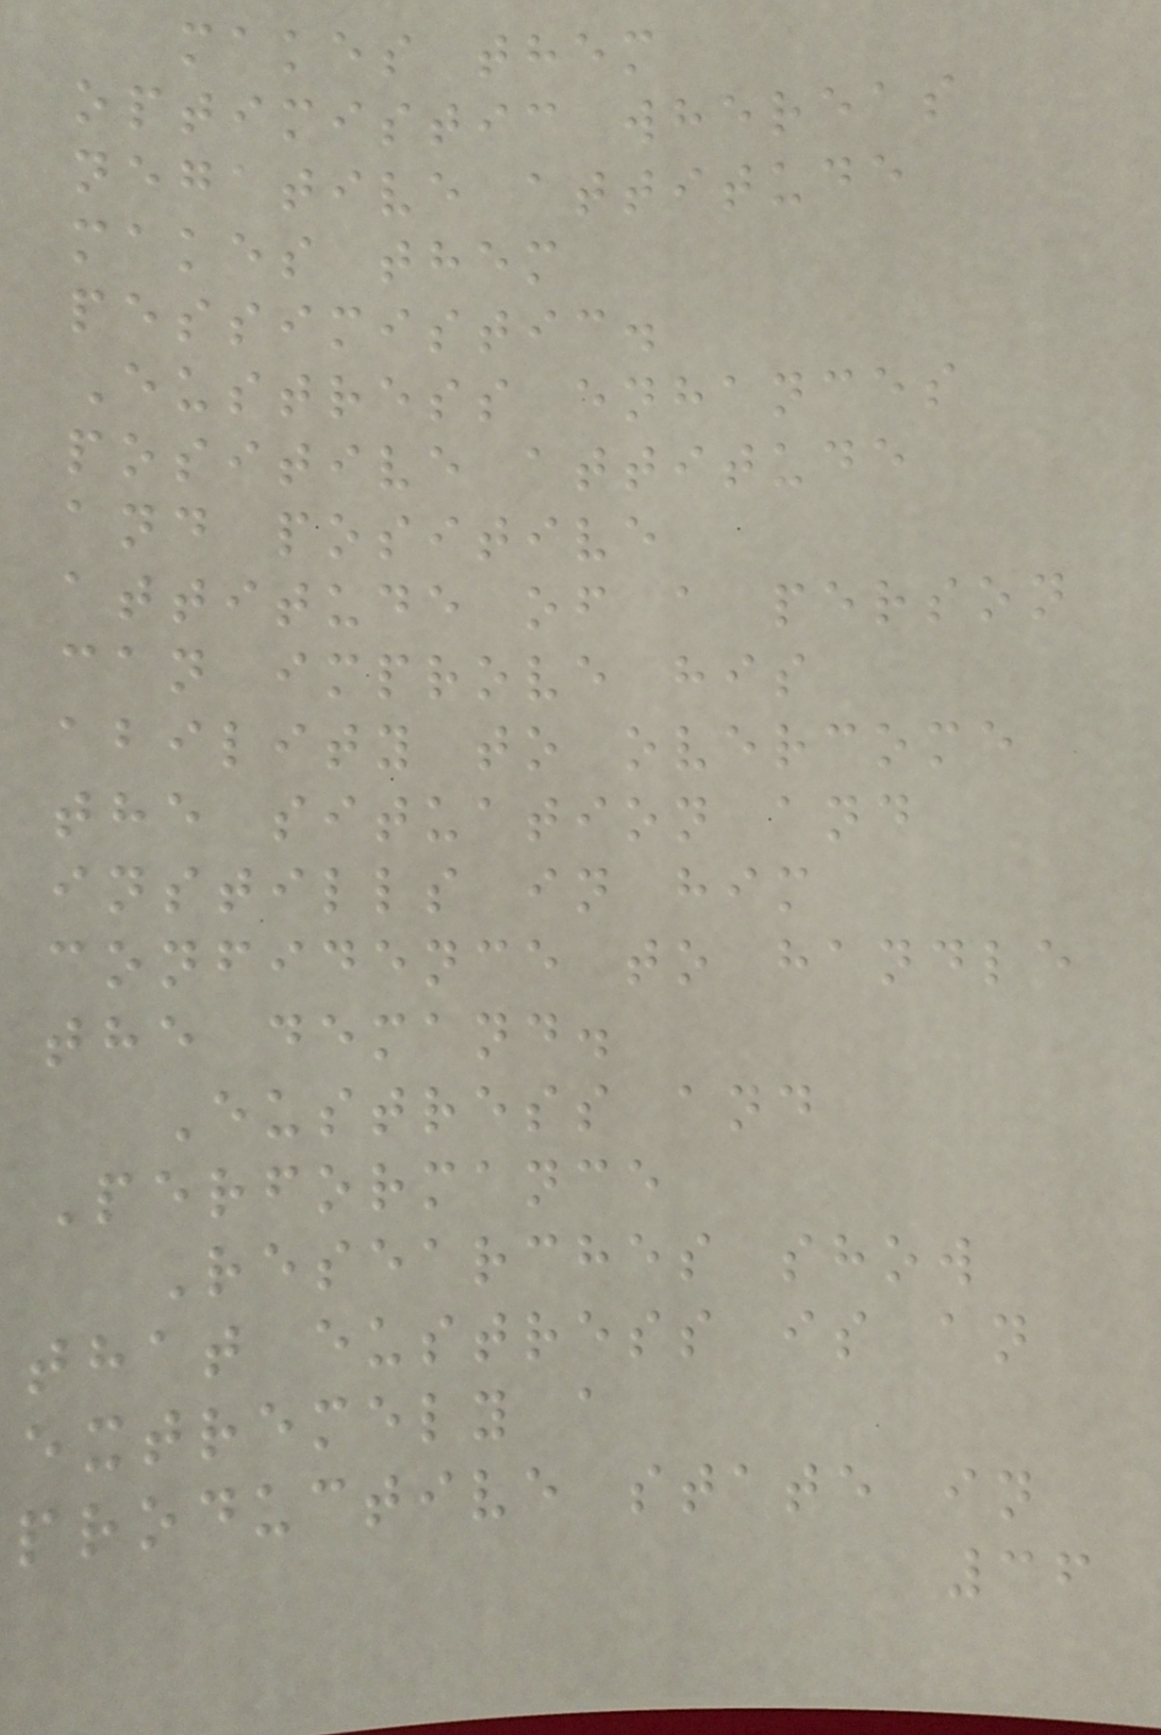makes them
optimistic whereas
negative attitude
makes them
pessimistic.
Eustress enhances
positive attitude
and positive
attitude of a person
can improve his
ability to overcome
the situation and
instills in him
confidence to handle
the demand.
Eustress and
Performance
Researches show
that eustress is an
extremely a
productive state in
36
